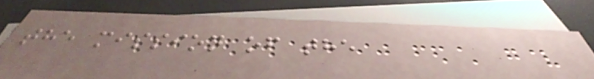the mission of the
